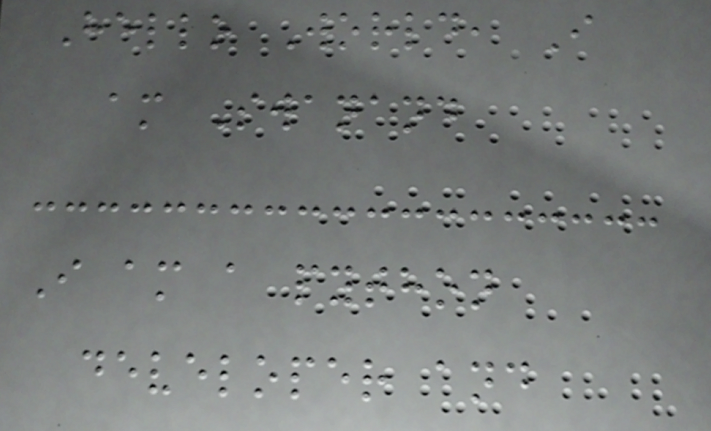Hello World, I
am Swanand
I am a python
developer and
